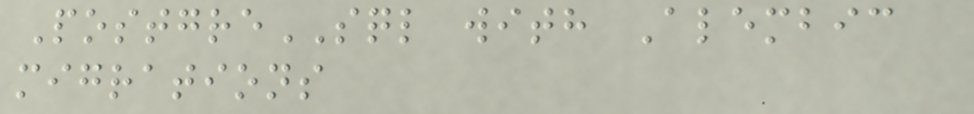PostgreSQL with Alembic
migrations
